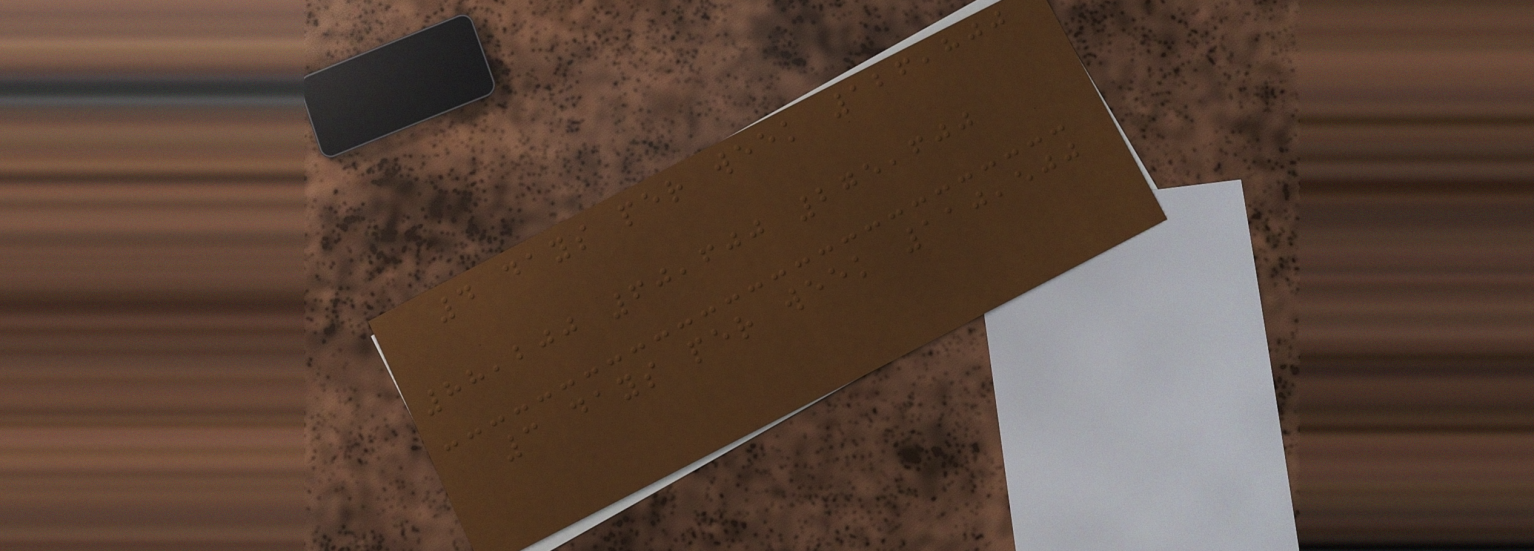4 days per week 126,800
88,200 60,600 275,600
3 days per week 110,500
